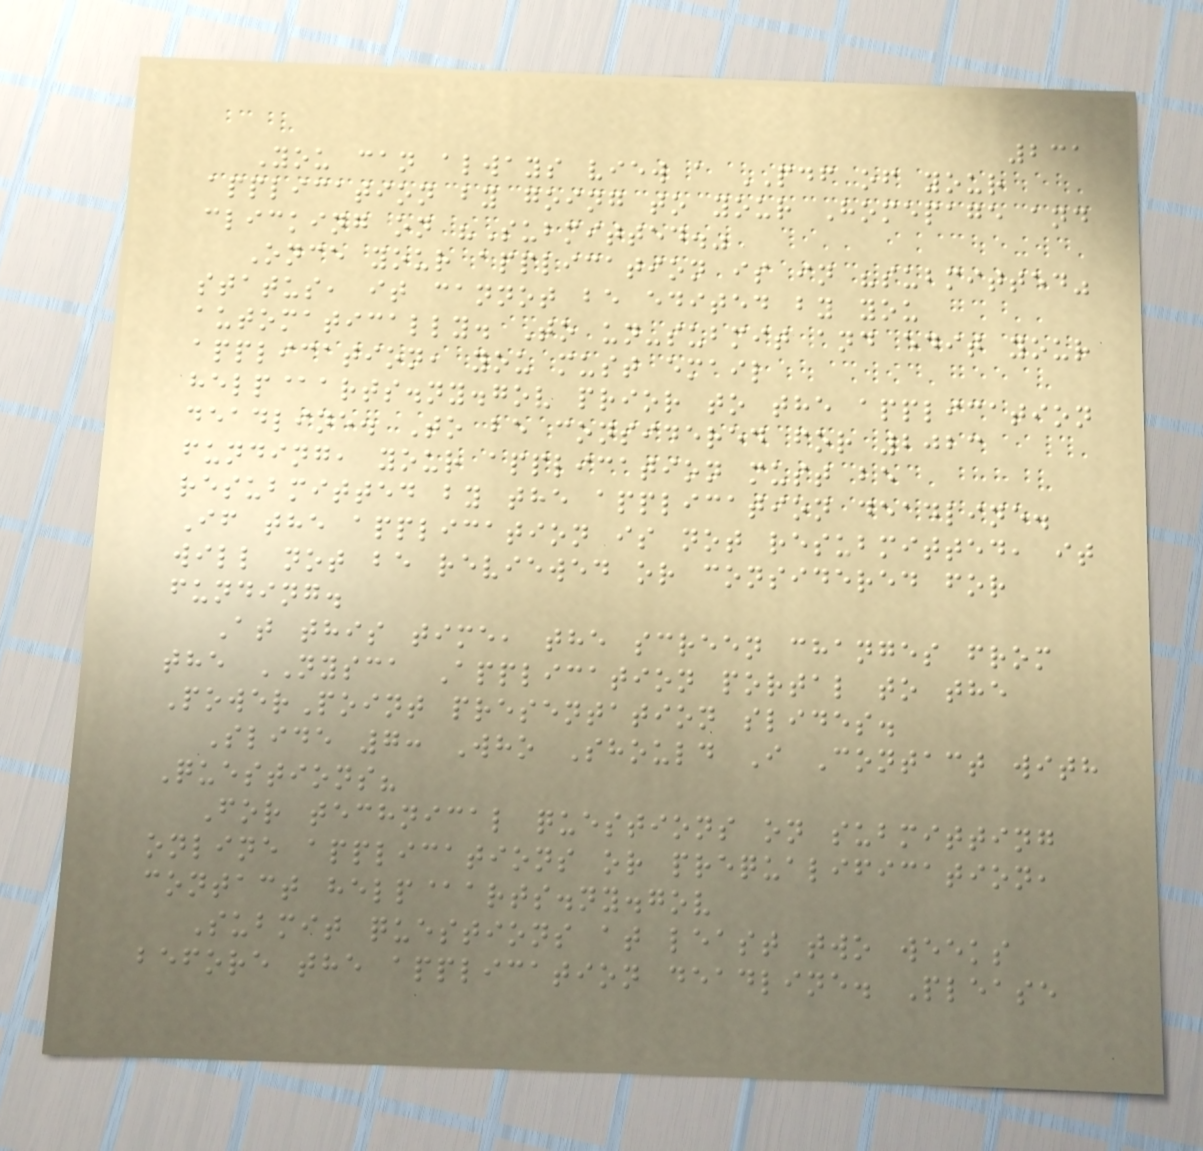231
You can always view a PDF of your
application by going to your Homepage and
clicking on "Submitted."
Once your application is in "submitted"
status, it cannot be edited by you
automatically. To un-submit and edit your
application, you must email
help@arts.ny.gov prior to the application
deadline. To be considered for 2023
funding, your application must be
resubmitted by the application deadline.
If the application is not resubmitted, it
will not be reviewed or considered for
funding.
At this time, the screen changes from
the NYSCA Application portal to the
PowerPoint presentation slides.
Slide 7: Who Should I Contact with
Questions?
For technical questions on submitting
online applications or prequalification,
contact help@arts.ny.gov
Submit questions at least two weeks
before the application deadline. Please
